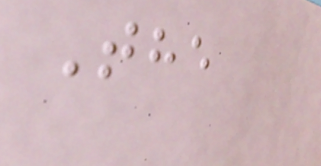The
